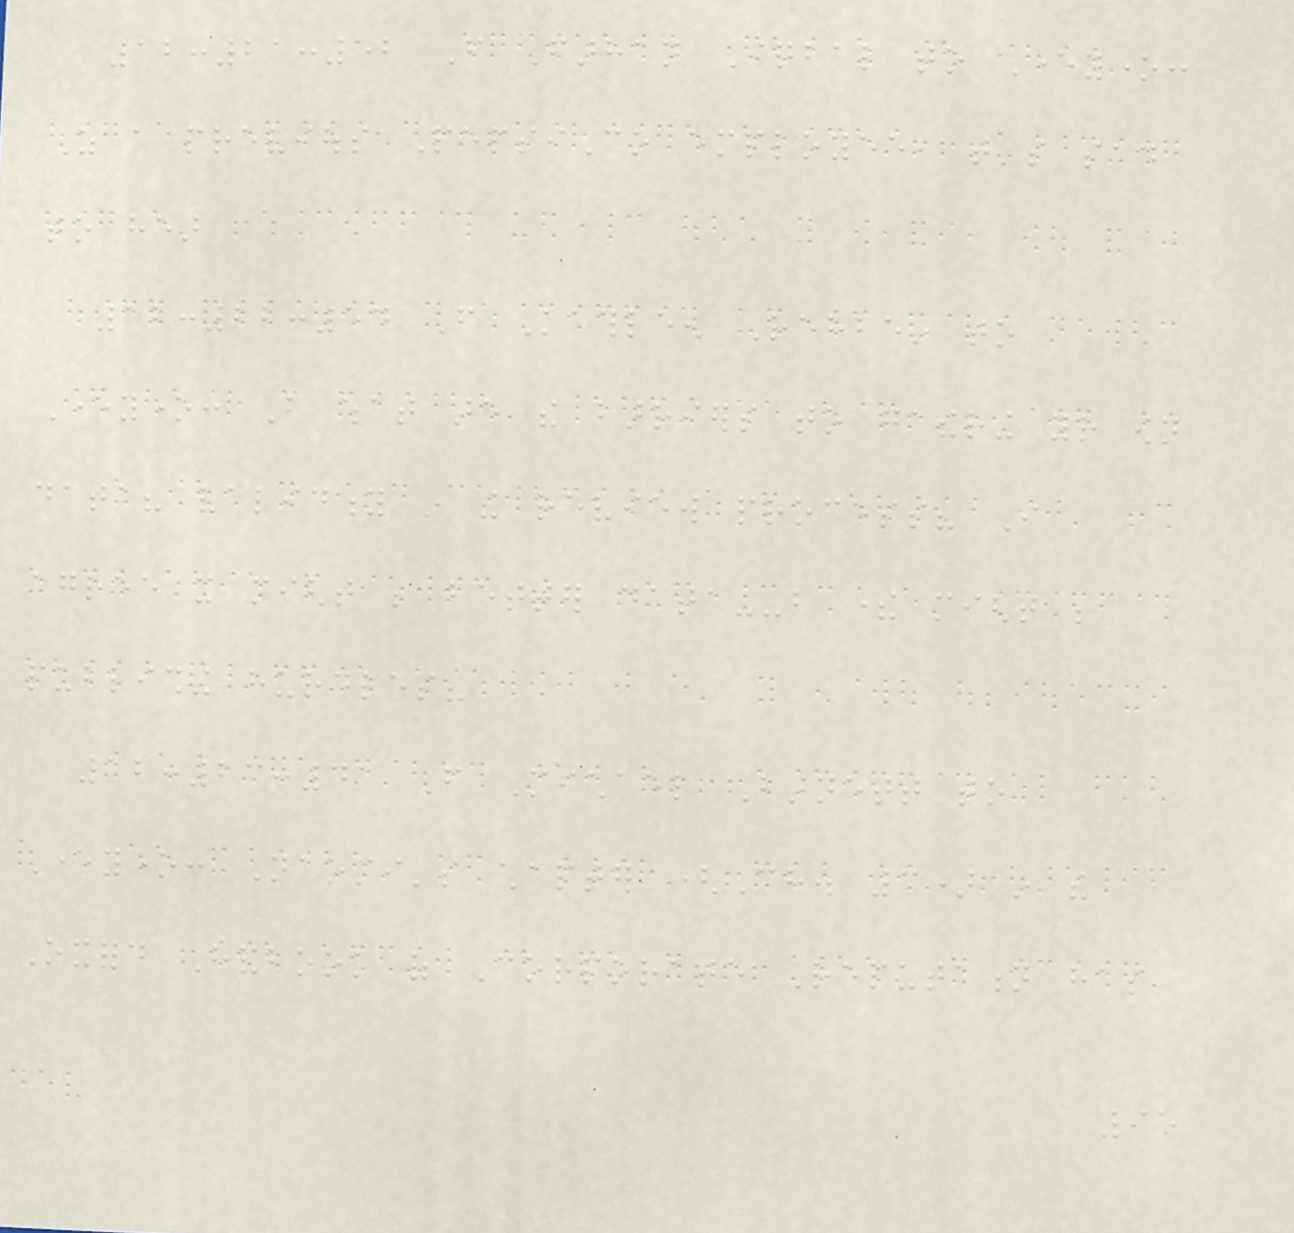12:21:52 From Farhan Iqbal to Everyone:
As a previous PepsiCo employee, that's sad
to hear
12:22:54 From Kathleen Rehbein to
Everyone: But what are the barriers to gathering your own
data? validity in the review process? I
agree it might be better data--but there might be
publishing hurdles?
12:23:41 From Michael Barnett to
Everyone: Naomi's chapter (Ch. 3) in the
Oxford Handbook of Corporate Reputation has
95
